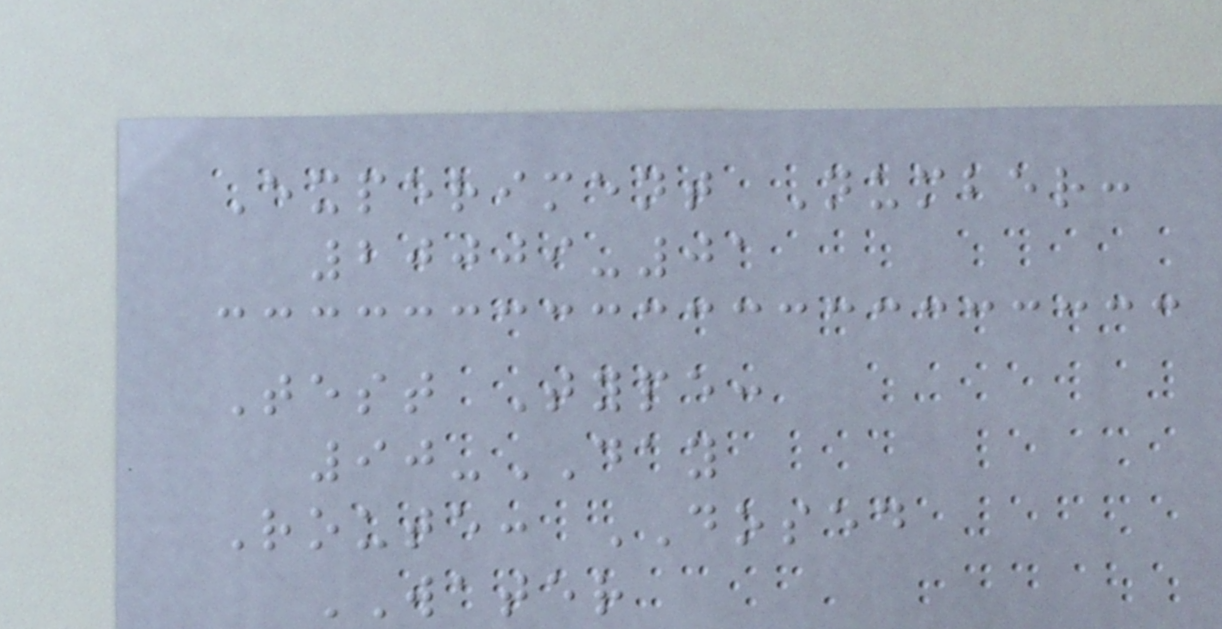Experiment Number:
20009-01
Test Type:
90-DAY
Route: DOSED
WATER
